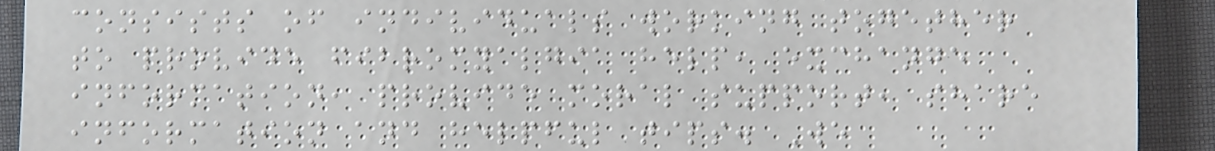consists of individuals working together
to provide fibromyalgia help, exchange
information, provide moral support, share
information and helpful tips. We
